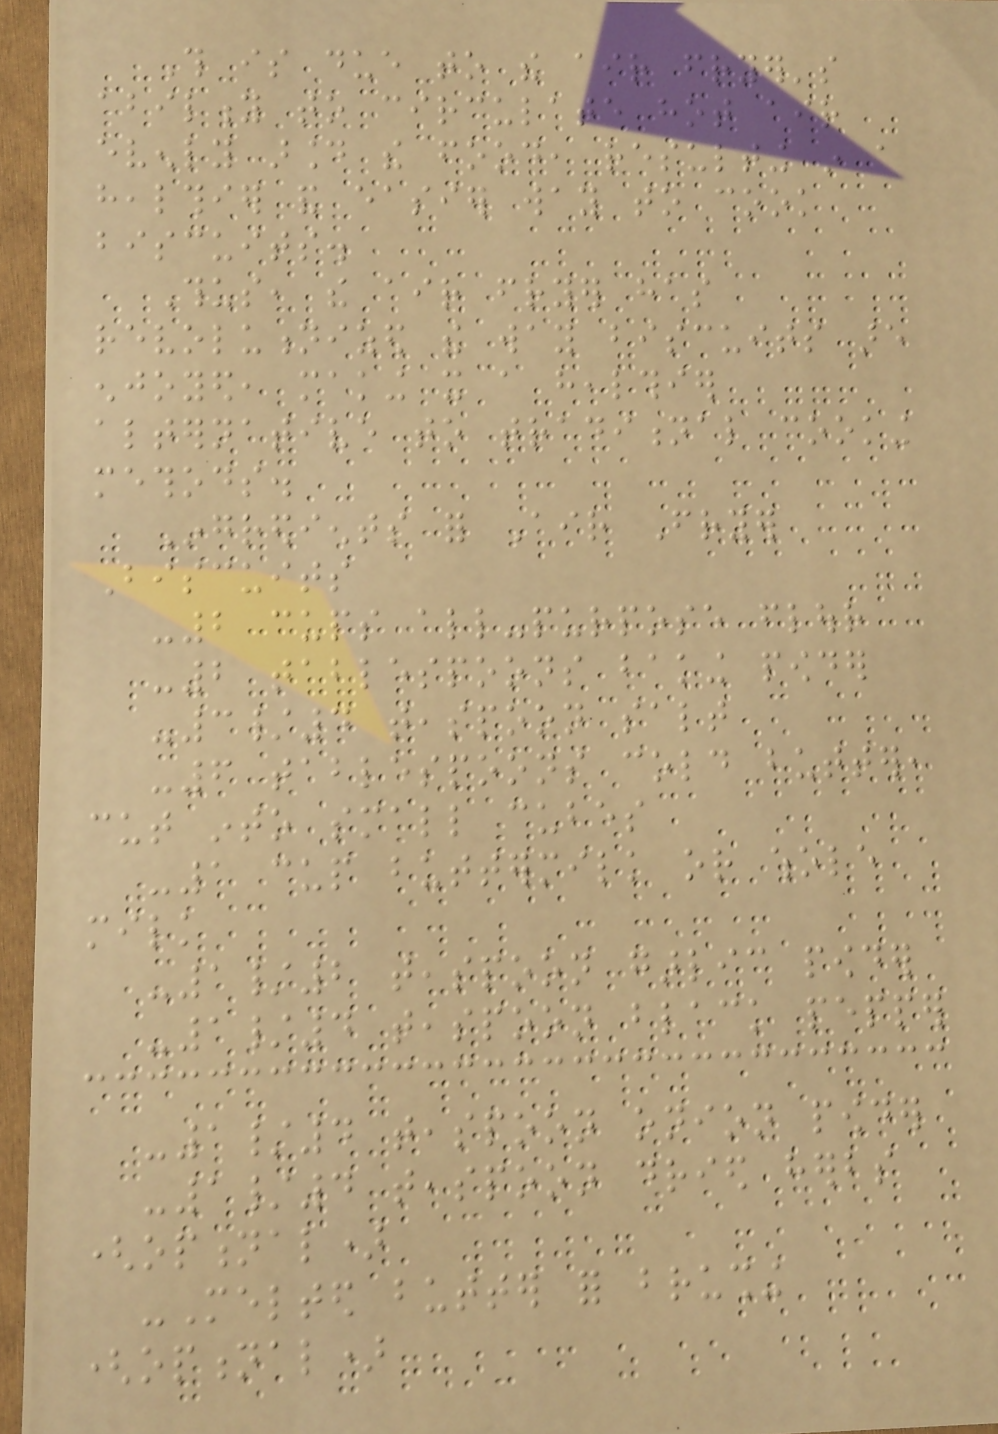This is due to the air fryer's
ability to circulate hot air
evenly around the food, resulting in a
healthier and easier way to cook
biscuits.
Thus, the air fryer has
revolutionized the way biscuits are
enjoyed, making it a healthier
alternative to traditional cooking
methods.
Ingredients for Air Fryer
Biscuits
-2 cups all-purpose flour
-2 tablespoons baking powder
-3/4 teaspoon salt
-6 tablespoons cold butter,
cut into small cubes
-1 cup buttermilk or whole
milk
-1/2 teaspoon garlic powder
-1/4 teaspoon black pepper
-1/4 teaspoon onion powder
-1/4 teaspoon dried herbs
(optional)
-Melted butter for brushing
(optional)
